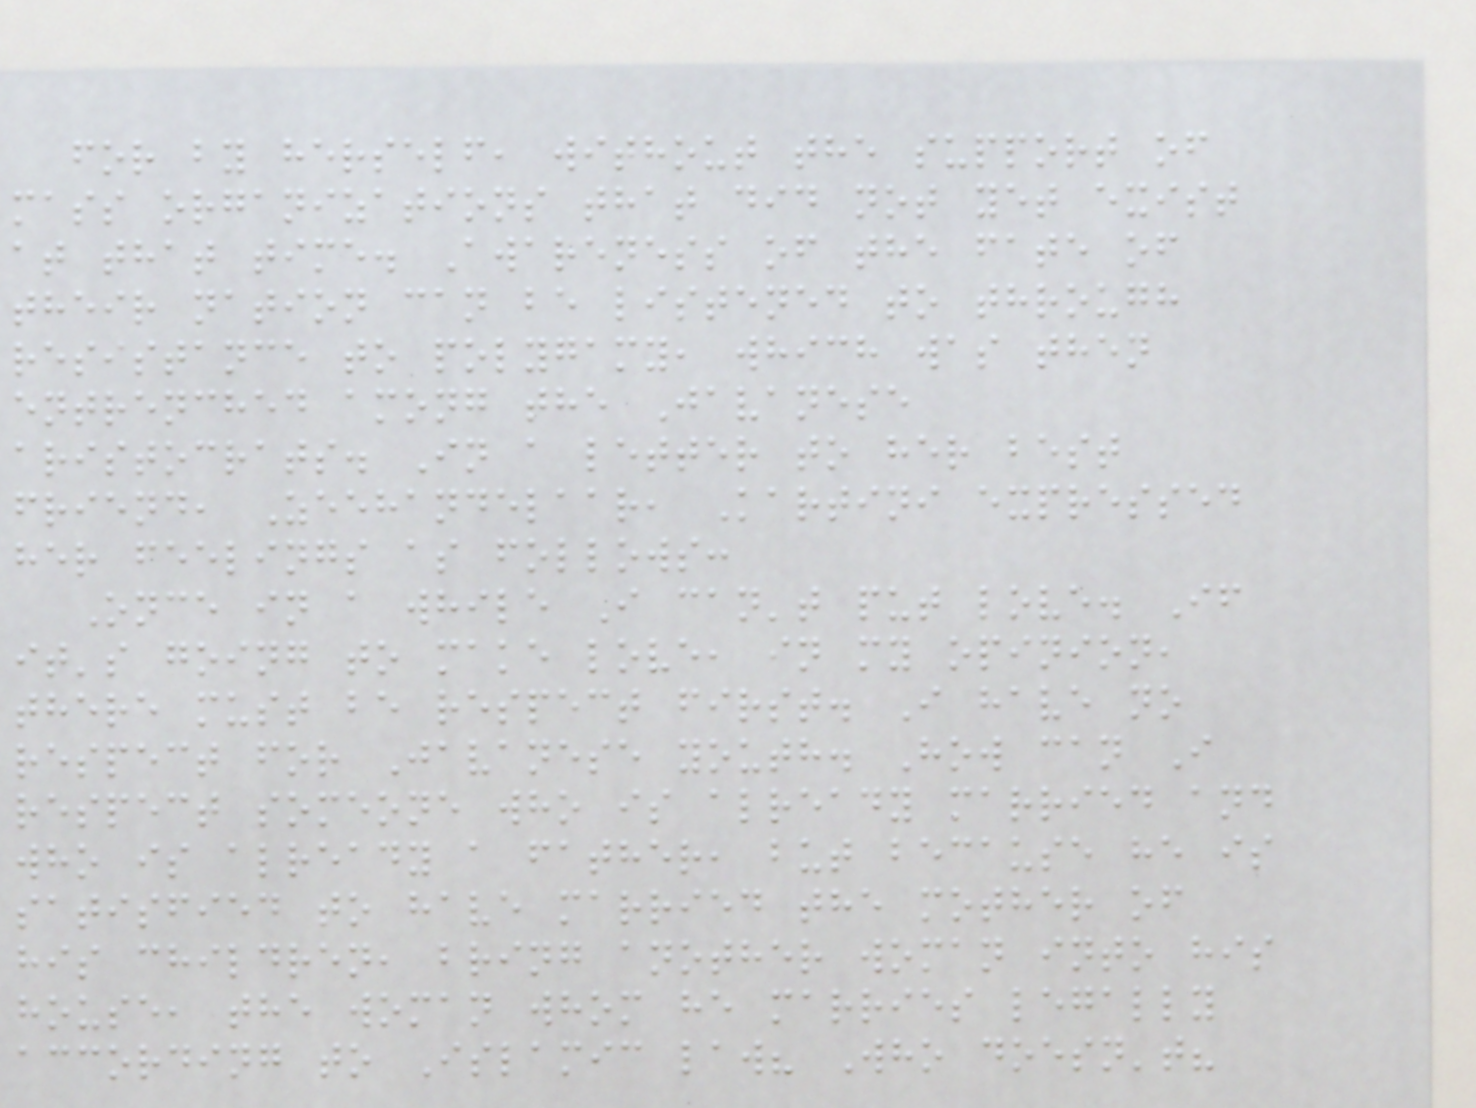for by herself, without the support of
mass organizations that did not yet exist
at that time. Awareness of the fate of
their nation can be listened to through
resistance to polygamy, which was then
entrenched among the Javanese
aristocrats. In a letter to her best
friend, Zeehandelaar, Kartini expressed
her feelings as follows:
Once in a while I can't put love. If
it's going to make love, in my opinion,
there must be respect first. I have no
respect for Javanese youth. How can I
respect someone who is already married and
who is already a father, but because he is
satisfied to have married the mother of
his children, bring another woman into his
house, the woman whom he marries legally
according to Islamic law? Who doesn't?
